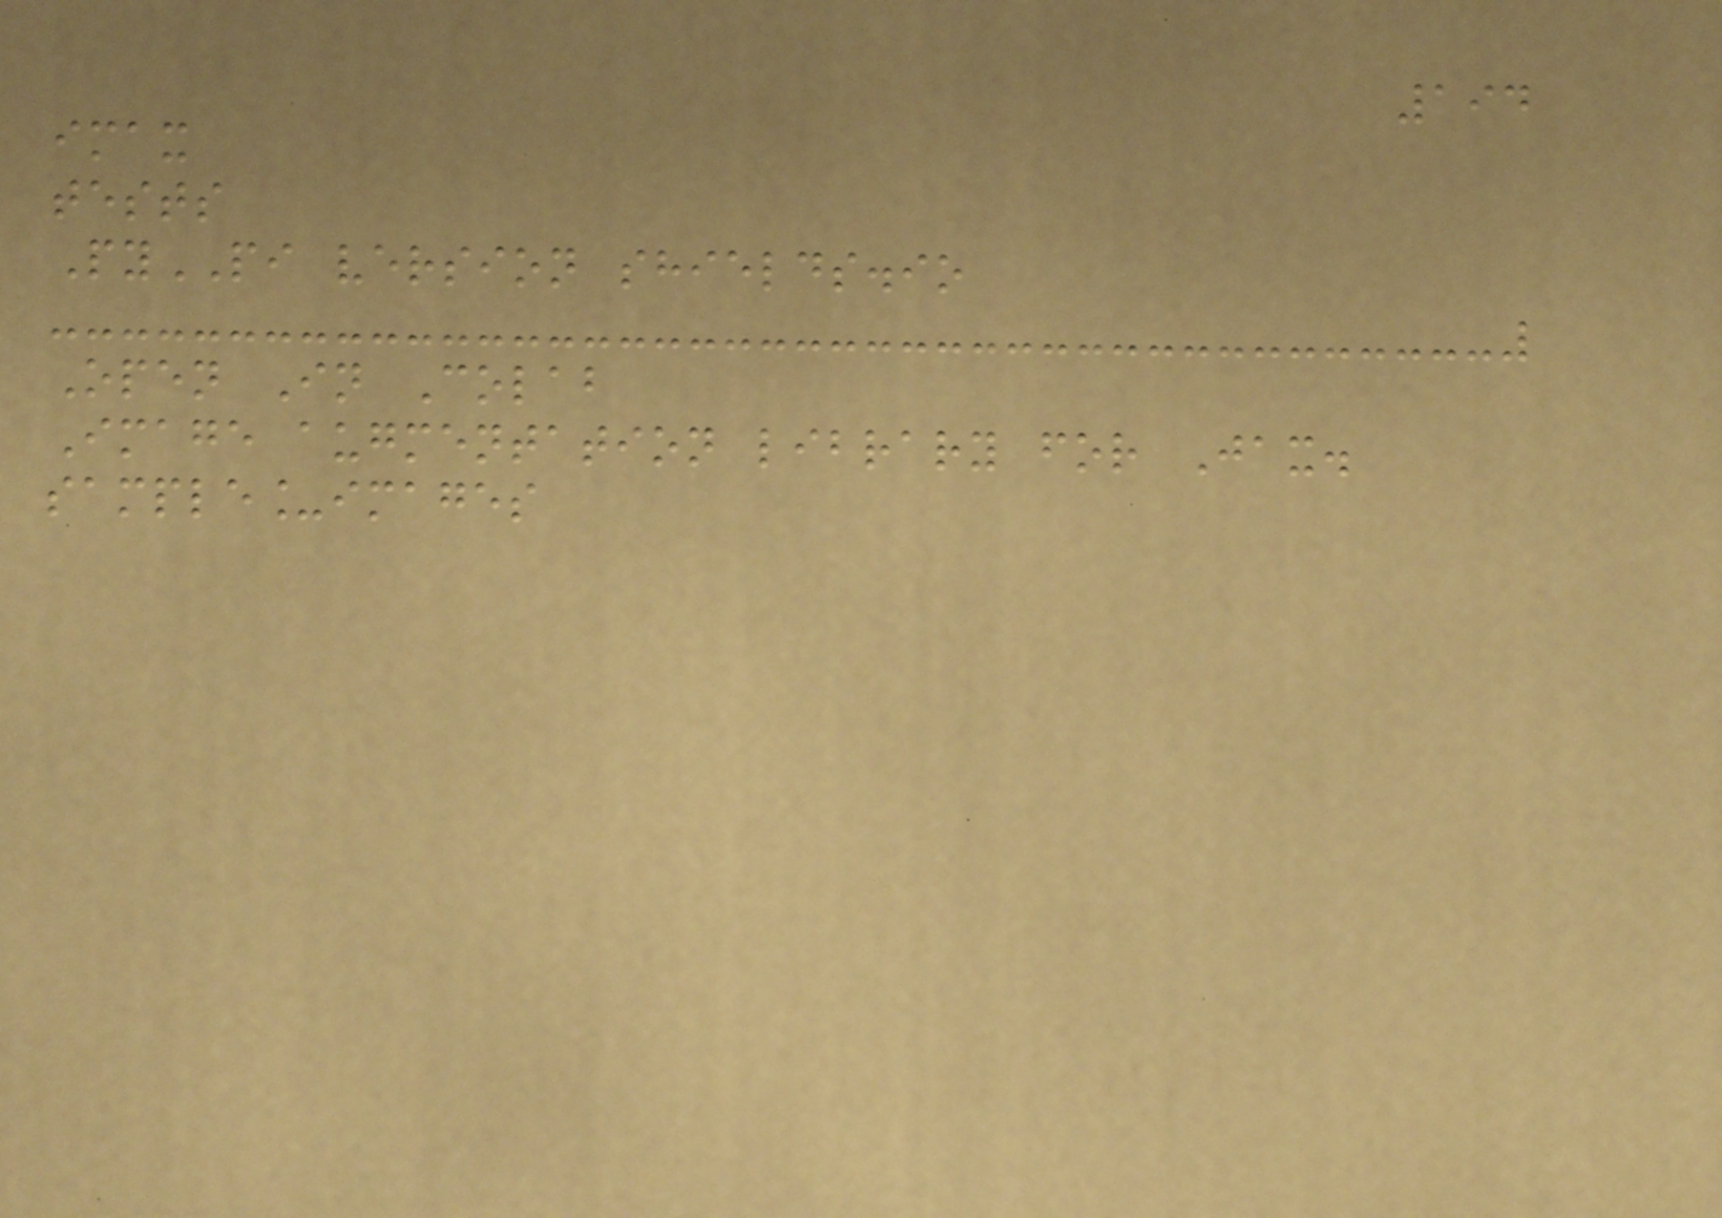194
imax
tests
PyPI version shields.io
Open In Colab
Image augmentation library for Jax.
sample_images
